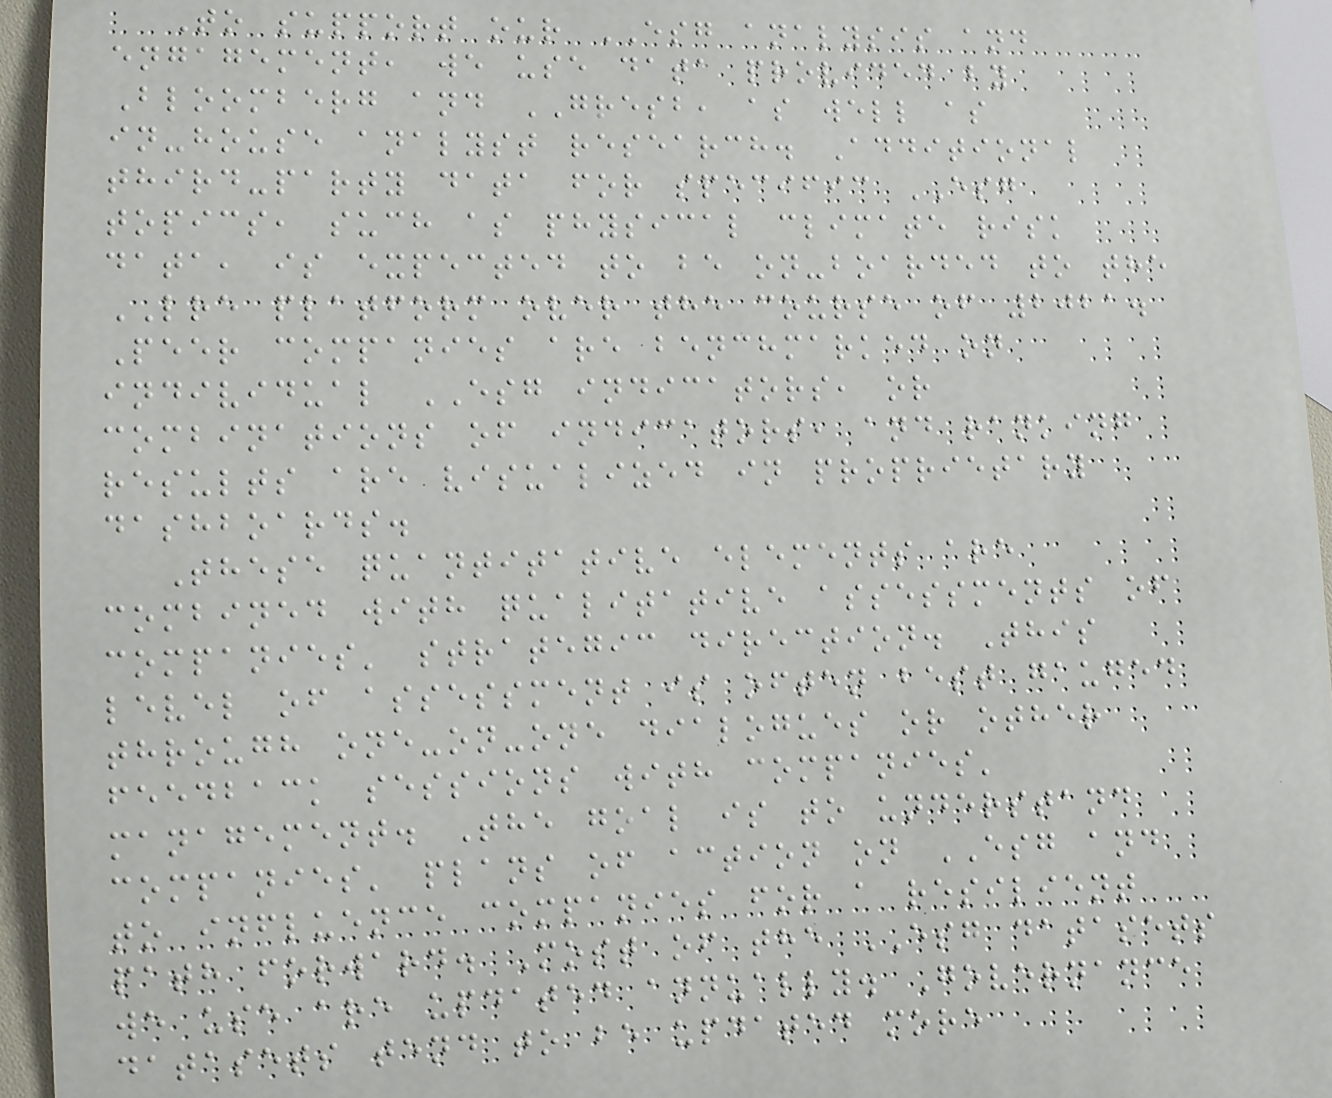To support our ESG analysis and
engagement, we use data provided by
Bloomberg and GRESB, as well as
in-house analyst research. Additional
third-party data for specific ESG
topics, such as physical climate risk
data, is expected to be on-boarded to the
LRE platform over the course of 2021.
Peer companies are benchmarked on
individual ESG indicators, or
combinations of indicators, and ranking
results are visualized in proprietary
dashboards.
These quantitative elements are
combined with qualitative assessments of
companies' strategic direction. This
level of assessment is often best gauged
through one-on-one dialogues or other
feedback sessions with companies'
management. The goal is to understand
companies' plans of action on ESG and
to influence companies for a resilient
path forward. Most of the ESG datasets
we use are updated annually. Governance
datasets tend to be updated more
